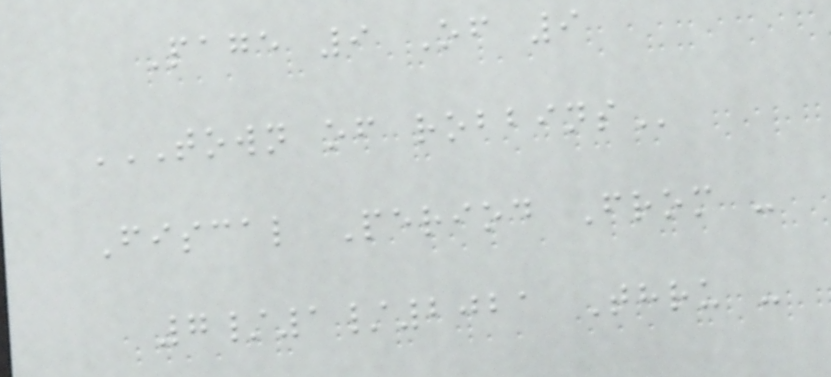Page 9 Of 9
TOWN OF ROBBINS
Fiscal Period From -
7/1/2021 Thru -
